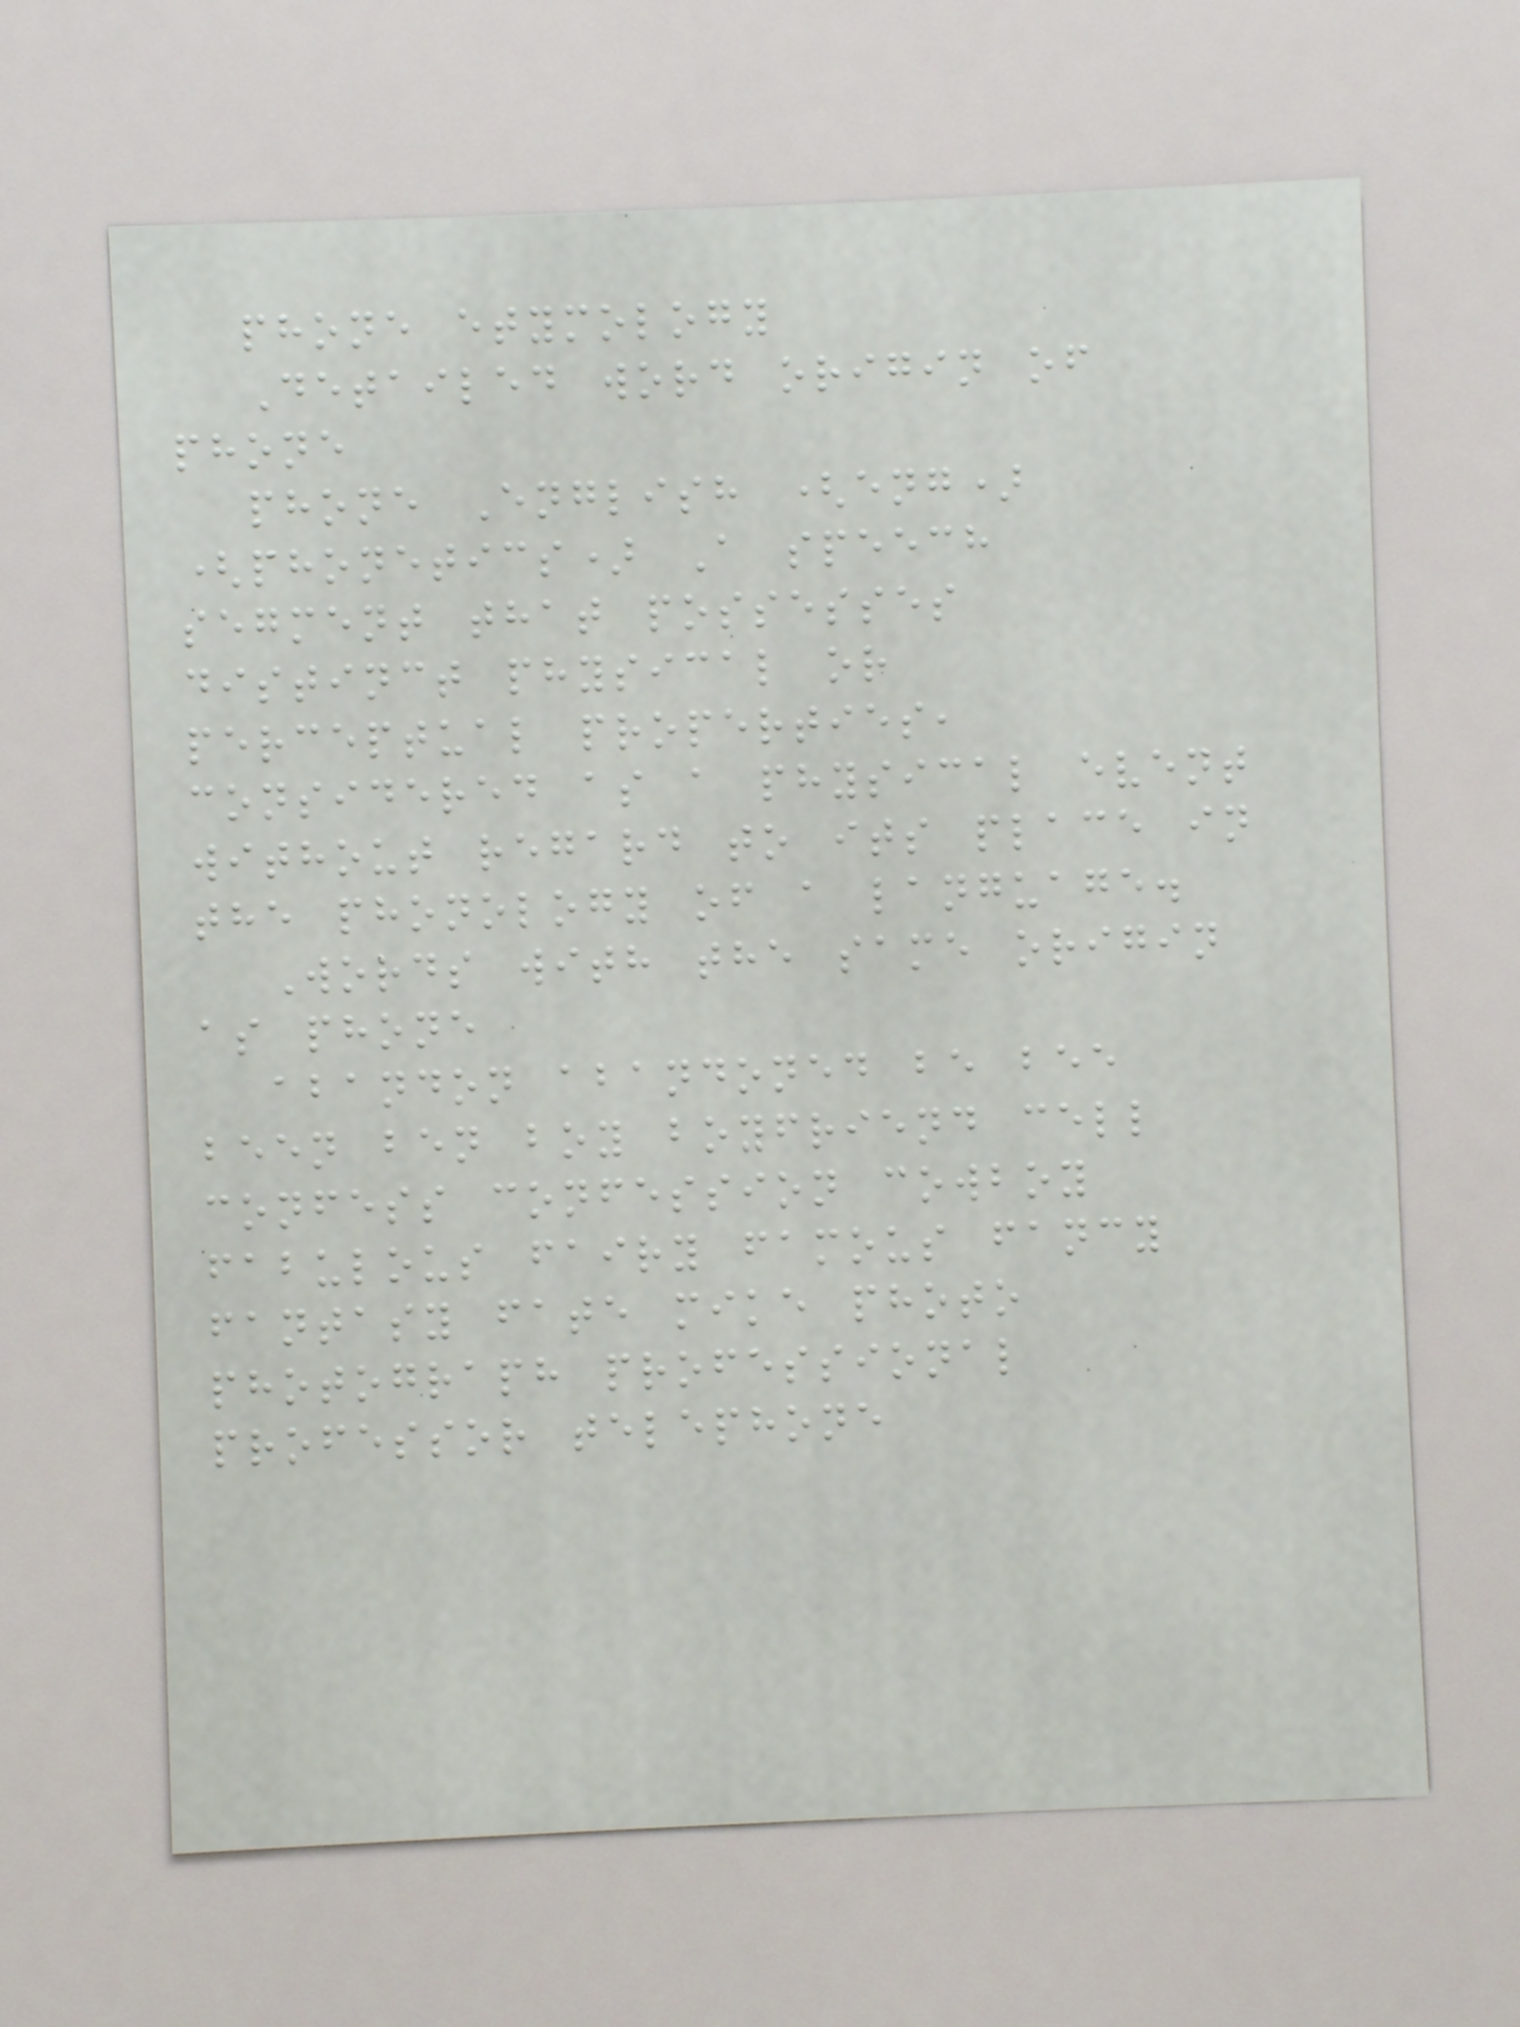phone etymology
Detailed word origin of
phone
phone English (eng)
(phonetics) A speech
segment that possesses
distinct physical or
perceptual properties,
considered as a physical event
without regard to its place in
the phonology of a language.
Words with the same origin
as phone
abandon abandoned be bee
been ben boy boyfriend cell
confess confession cowboy
fabulous fairy famous fancy
fantasy fate mike photo
photograph professional
professor telephone
